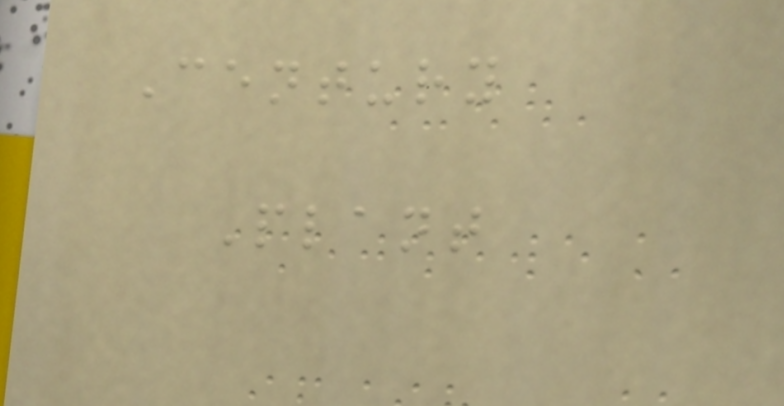Century
Plant
